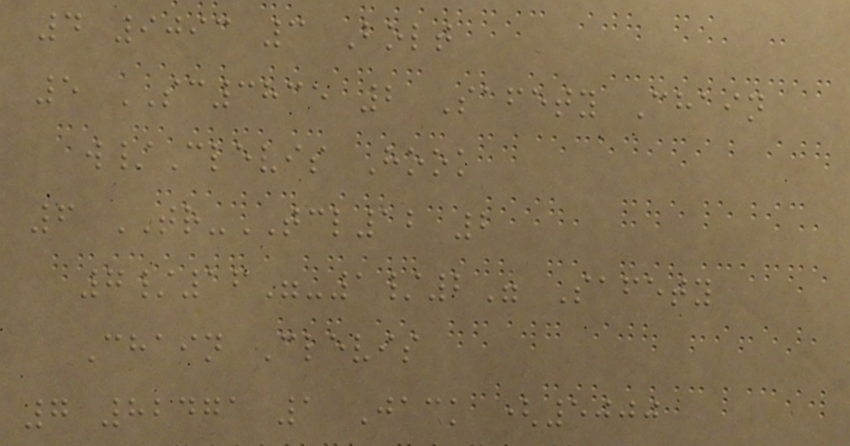4 9093 3 Bolt
5 SC3835 2 Safety Chain
w/Clevis Hook
6 TR-TCL12 2
7/16"-1/2" Safety
Chain Clevis
7 82471 1 Jack (5000
